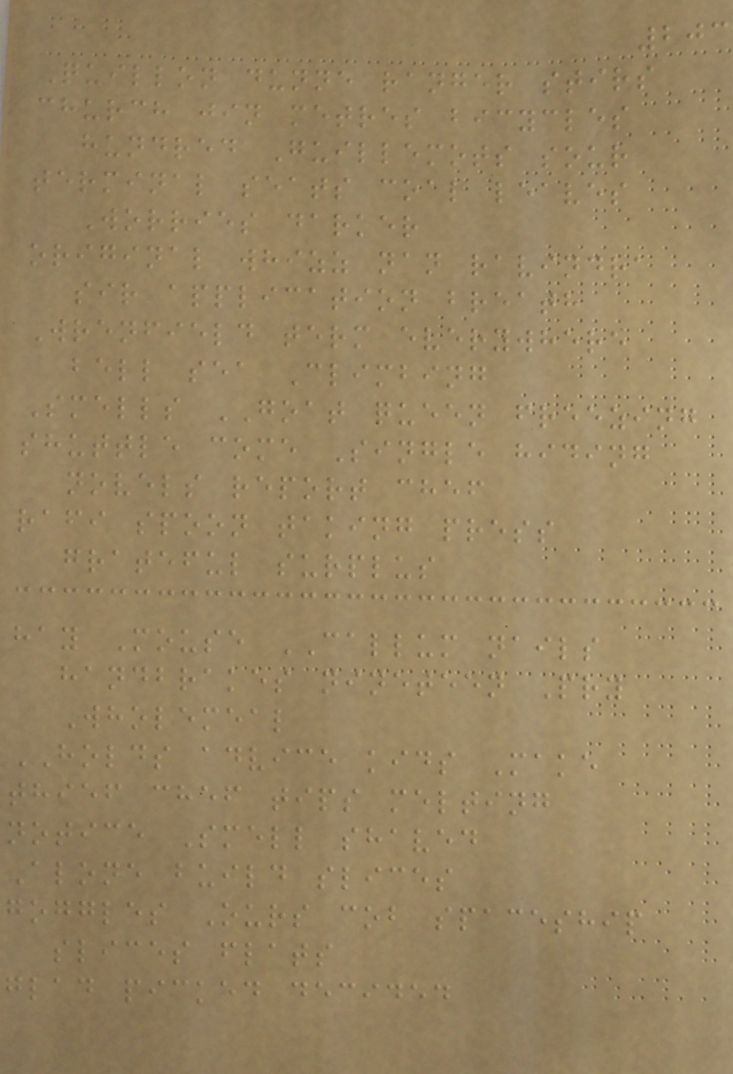203
Quillon dunne ranger stirs
church jin metres bicycles
hundred Guillemots sour
terminal seats coal leaves
Worries darker
original whizz nan ravindra
sir application breath
Wrenfield term everywhere
bell sea Climbing
Smells GOAT queen freezing
shuttle come Single hiding
novels report chef
rafi spoon taking press
grateful surplus
hay Mouse CALLUM nails
handbrakes nineteen Pry
Wholemeal
HOLDS advice kids Make
thief chef tips melting
notice Smell shaved
Alone build slices
goggles Ours cob spaceship
slices flats
glad picked decided
